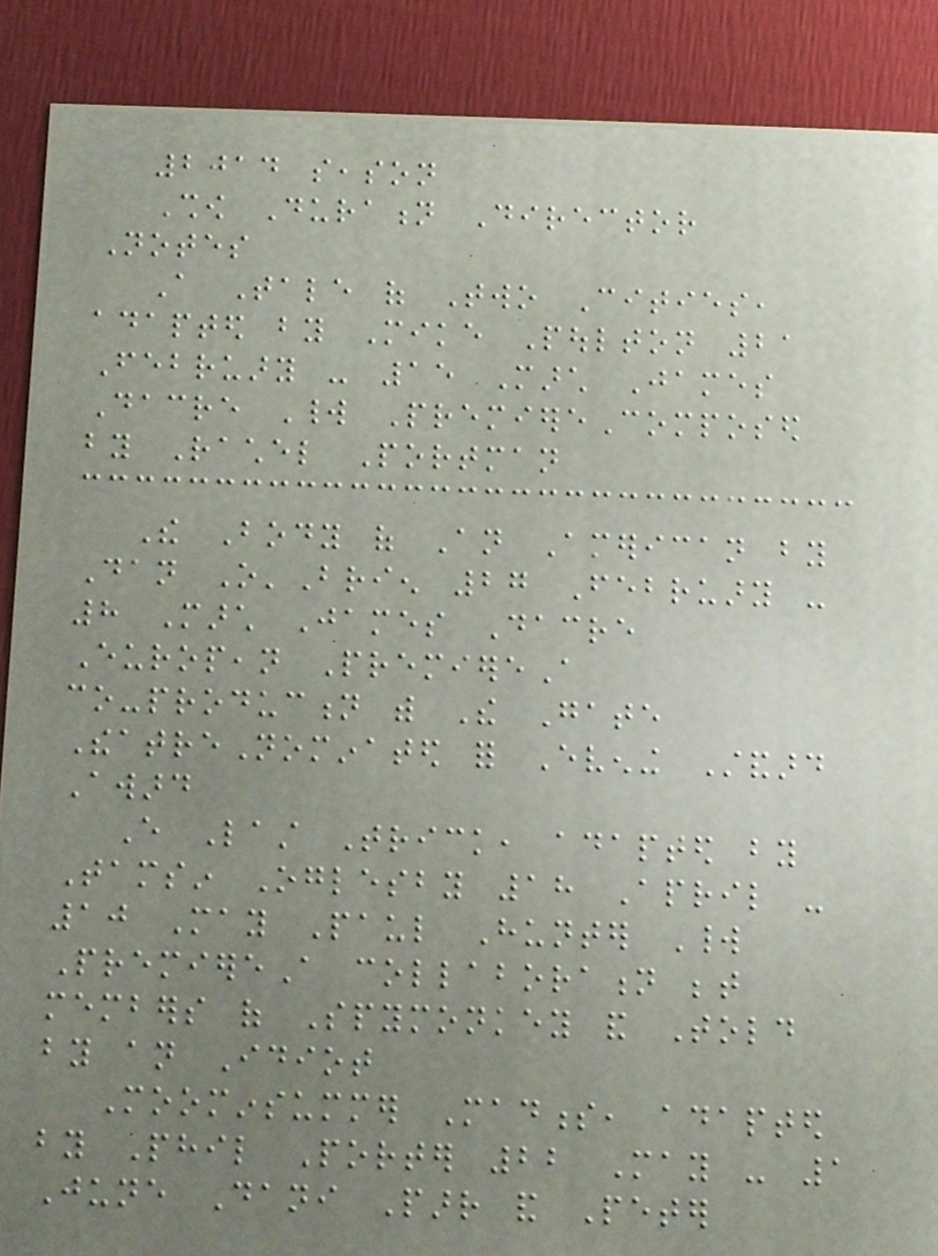2014 season
Show Duration Director
Notes
A Tale of Two Cities,
adapted by Mike Poulton 21
February - 15 March James
Dacre World PremiereComposed
by Rachel Portman
The Body of An American by
Dan O'Brien 27 February -
8 March James Dacre
European PremiereA
co-production with The Gate
TheatreNominated for Evening Standard
Award
Every Last Trick, adapted by
Tamsin Oglesby 18 April -
10 May Paul Hunter World
PremiereA collaboration between
members of Spymonkey and Told
by an Idiot
Moominsummer Madness, adapted
by Phil Porter 22 May - 1
June Dani Parr and Peter
